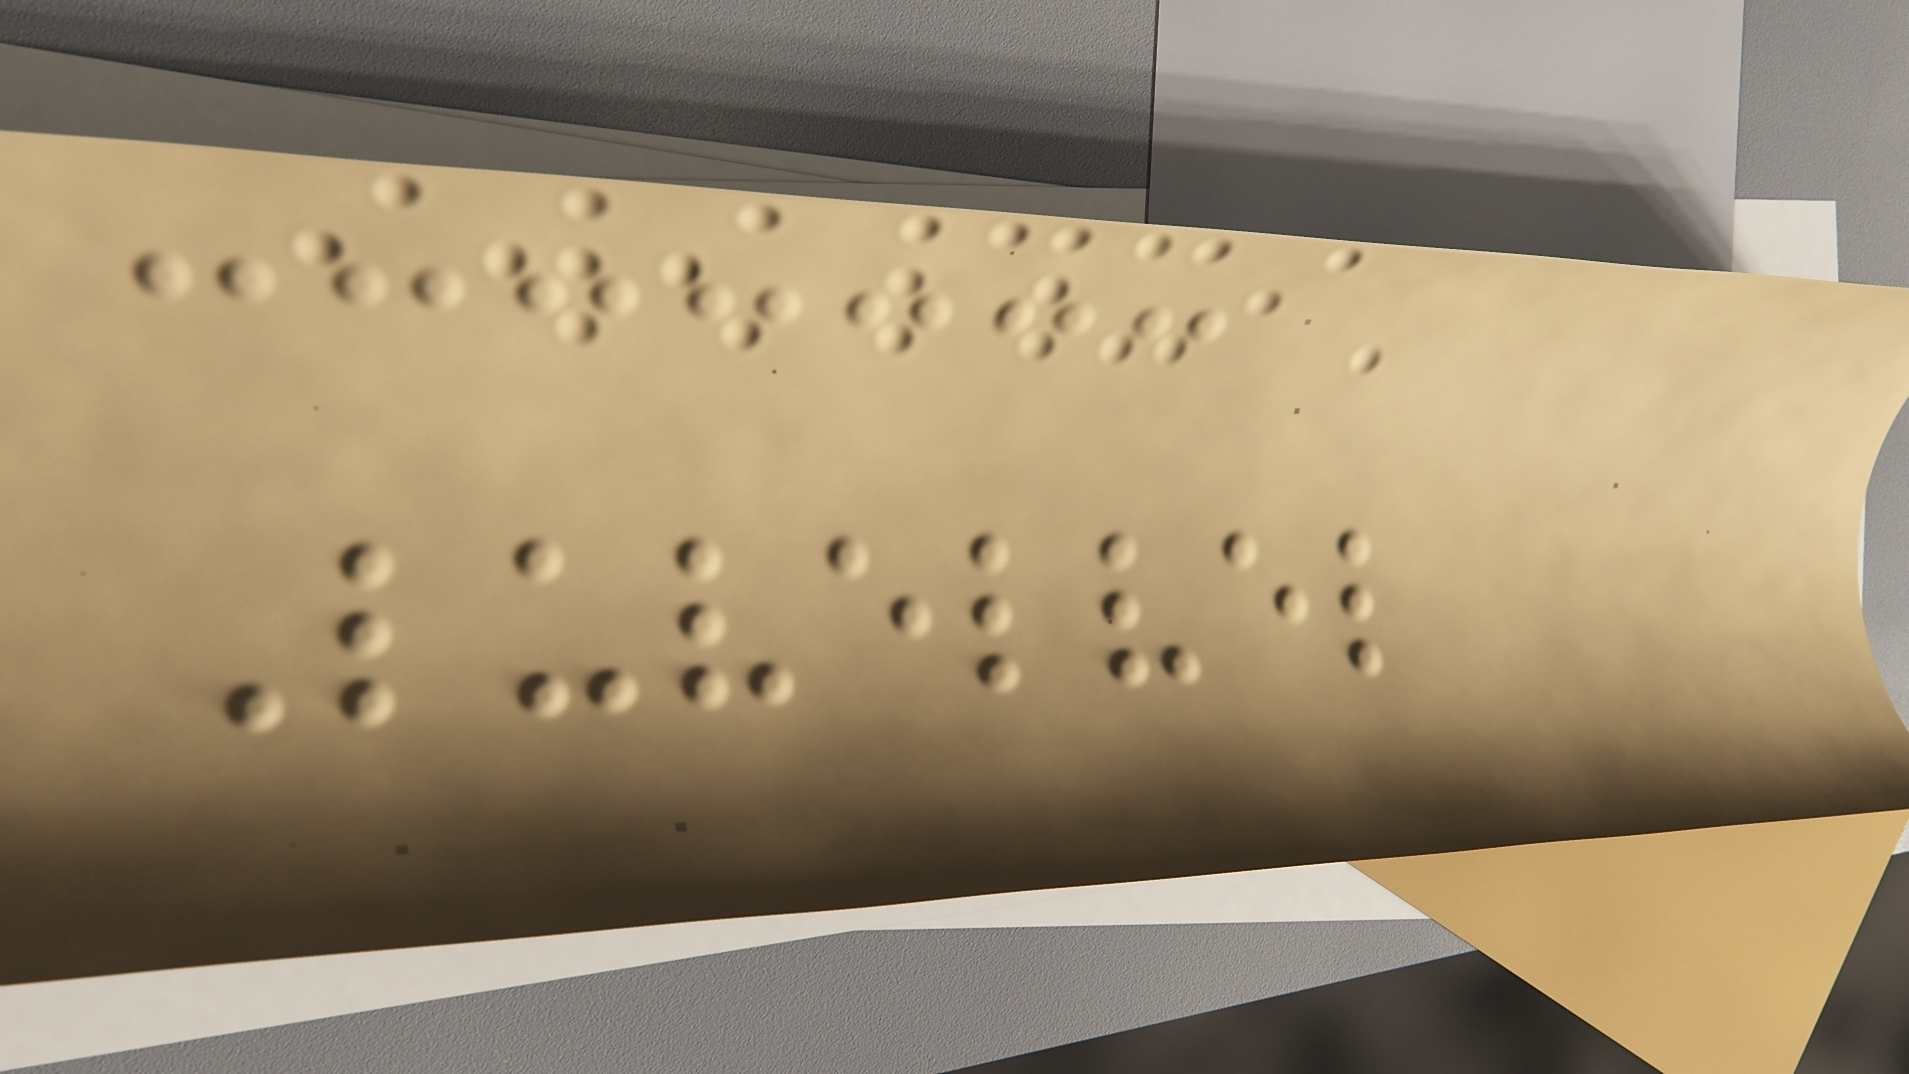Luvelvel
